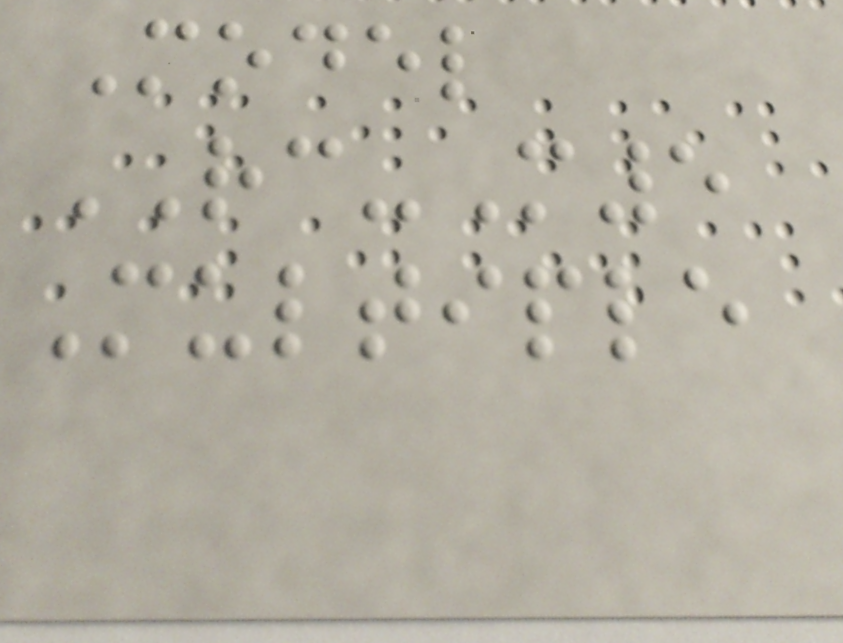Model
RC-M5
Multiple
